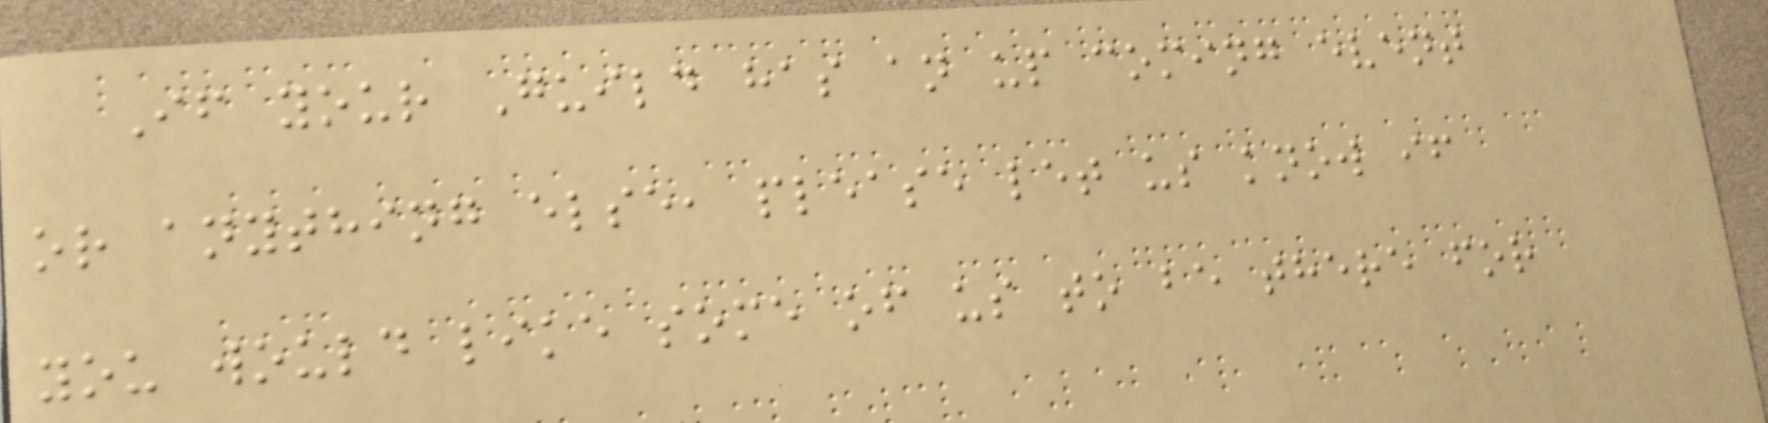If your Guild has an up coming event
or anything else, please let us know if
you would like some of us to be there for
